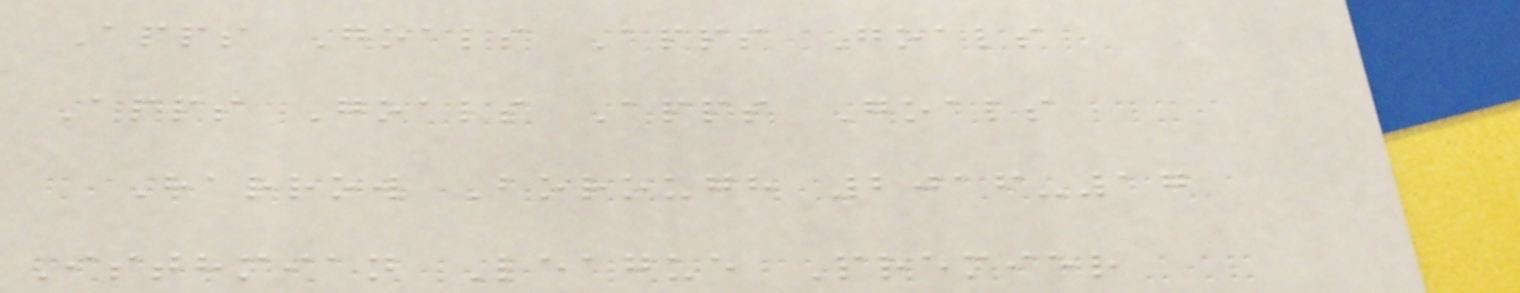Apps Goals Apps Goals
Apps Goals Apps Goals
Harrow Borough 2016-17
Isthmian League Premier
